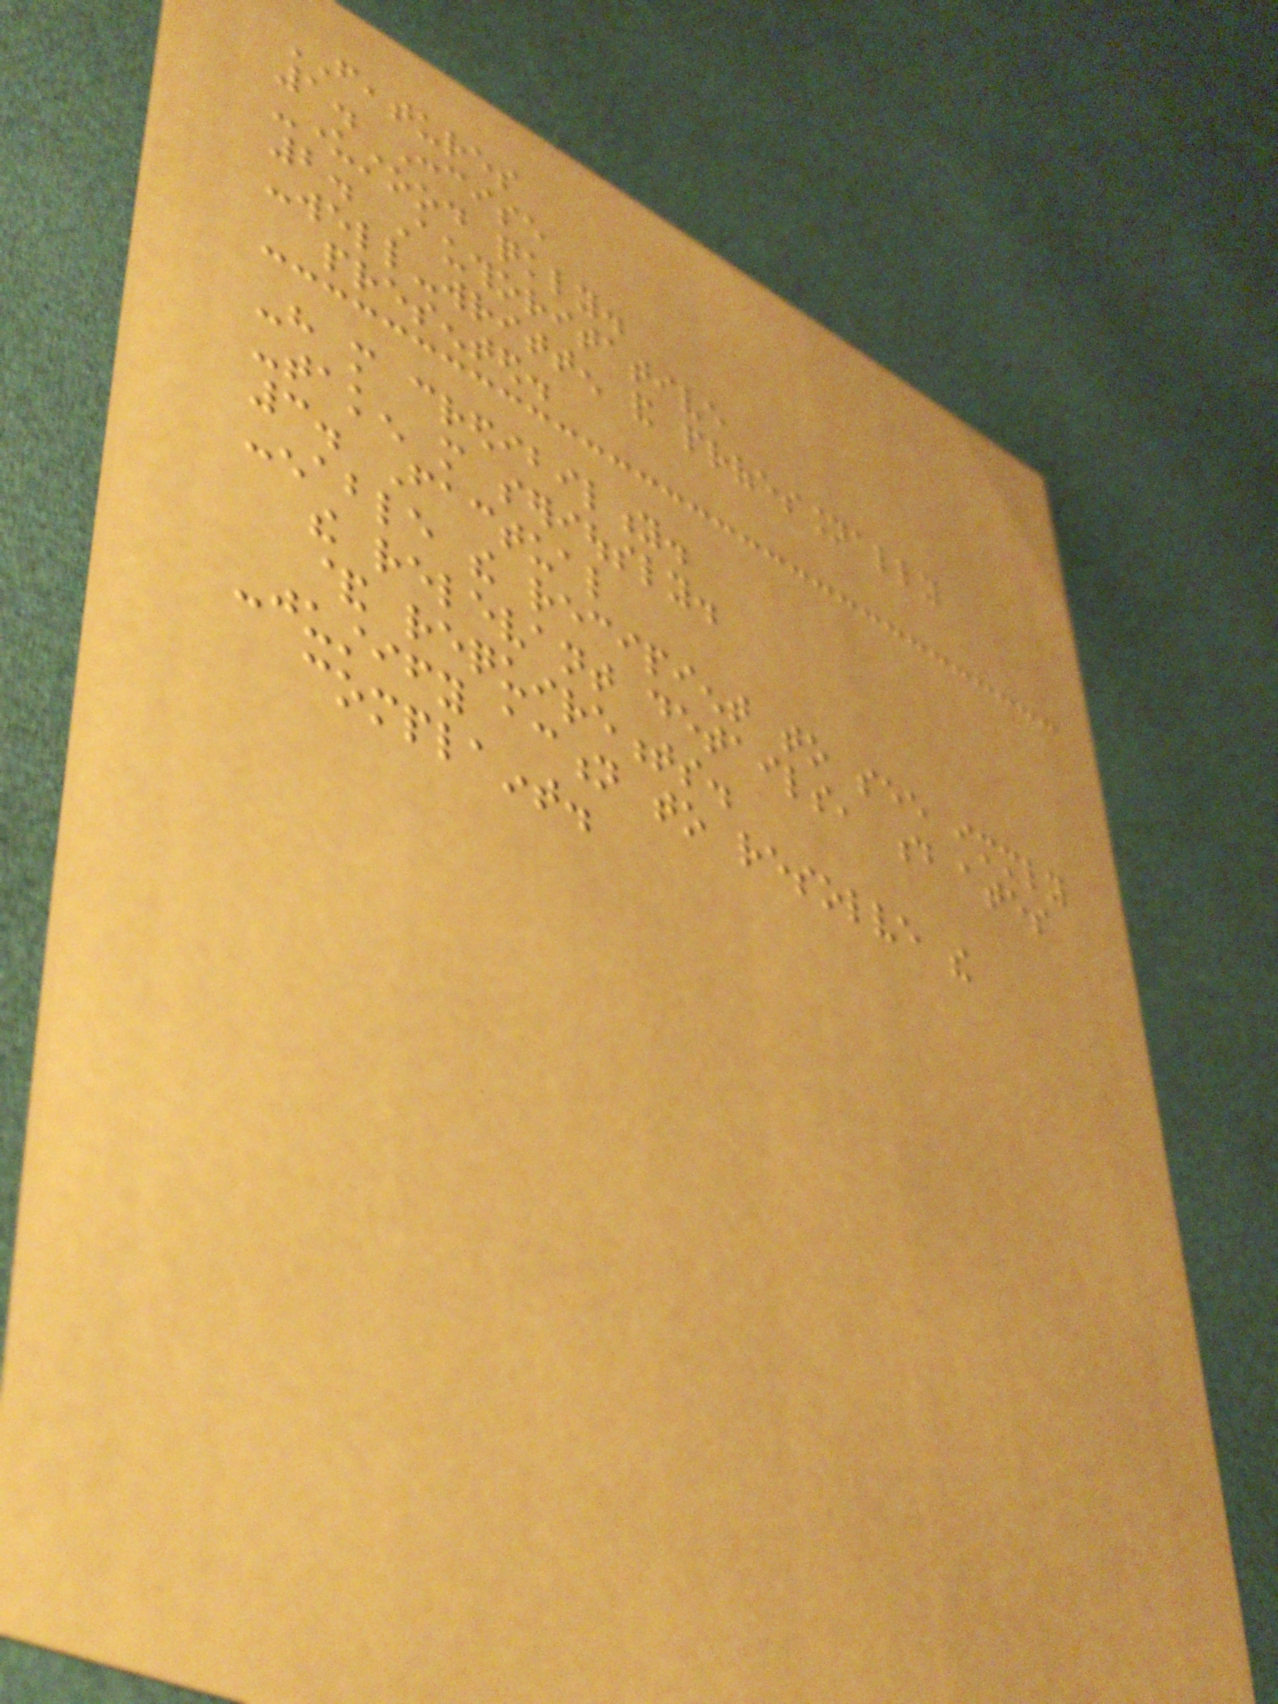FEATURES
1. Concise
-understood quickly.
2. Authoritative
-well-written and professionally
presented.
-have more credibility.
-taken more seriously.
3. Factual
-enable the recipient to see immediately
the relevant details, d ates
& requirements.
-justify action to resolve the
complaint.
